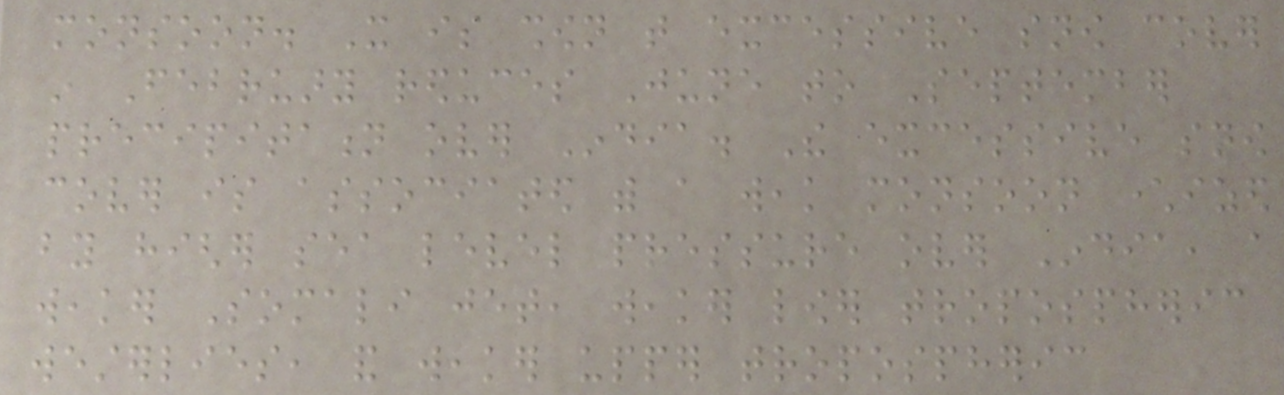monsoon. It is shown that excessive snow cover
in February reduces June to September
precipitation over India. The excessive snow
cover is associated with a weak monsoon characterized
by higher sea level pressure over India, a
weaker Somali jet, weaker lower tropospheric
westerlies, and weaker upper tropospheric
